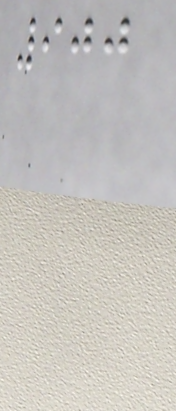900
